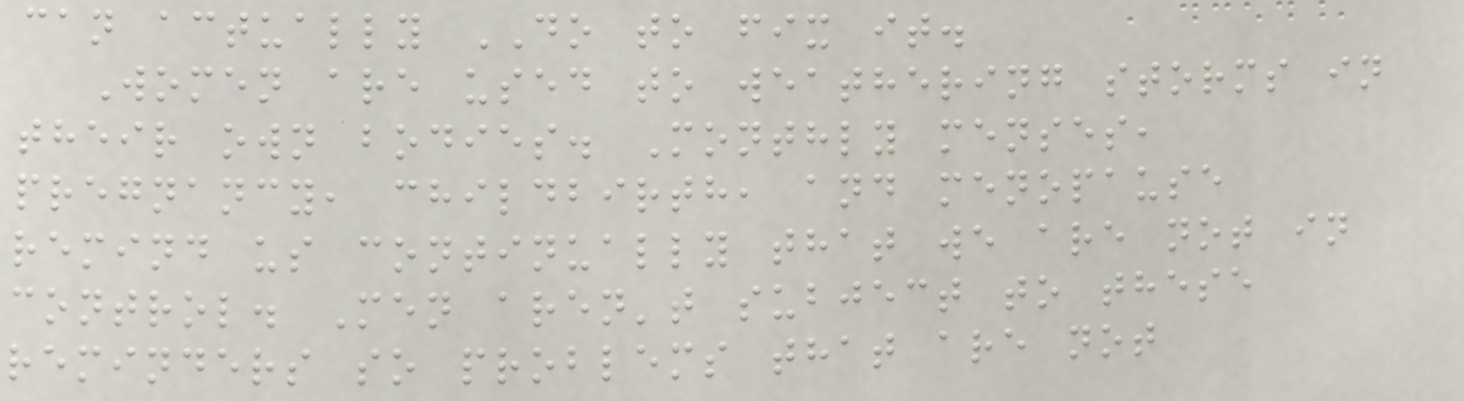can actually DO to fix it.
Women are used to weathering storms in
their own bodies. Monthly menses,
pregnancy, childbirth, and menopause
remind us continually that we are not in
control. Men aren't subject to these
reminders so problems that are not
